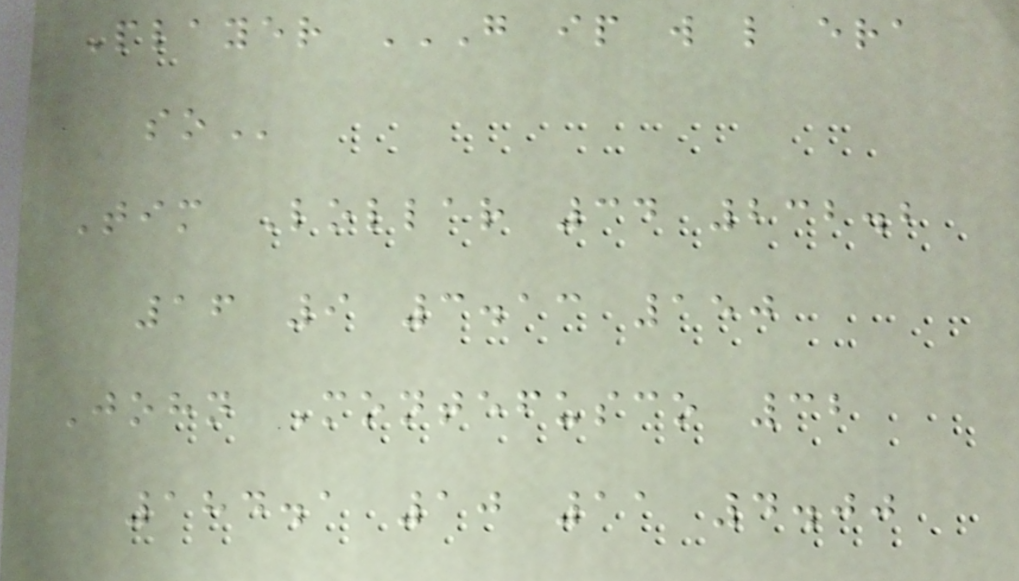Player G IP W L ERA
SO
Tim Lollar 34 232.2
16 9 3.13 150
John Montefusco 32
184.1 10 11 4.00
